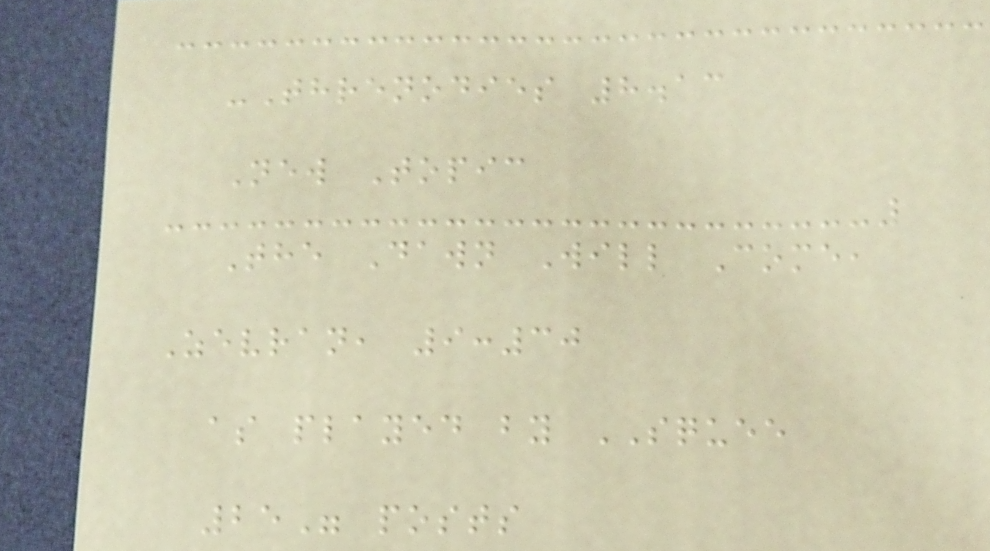-Threnodies 8.13
New Topic
The Dawn Will Come,
Zevran, 9:30
as played by SQUEE
25" posts
